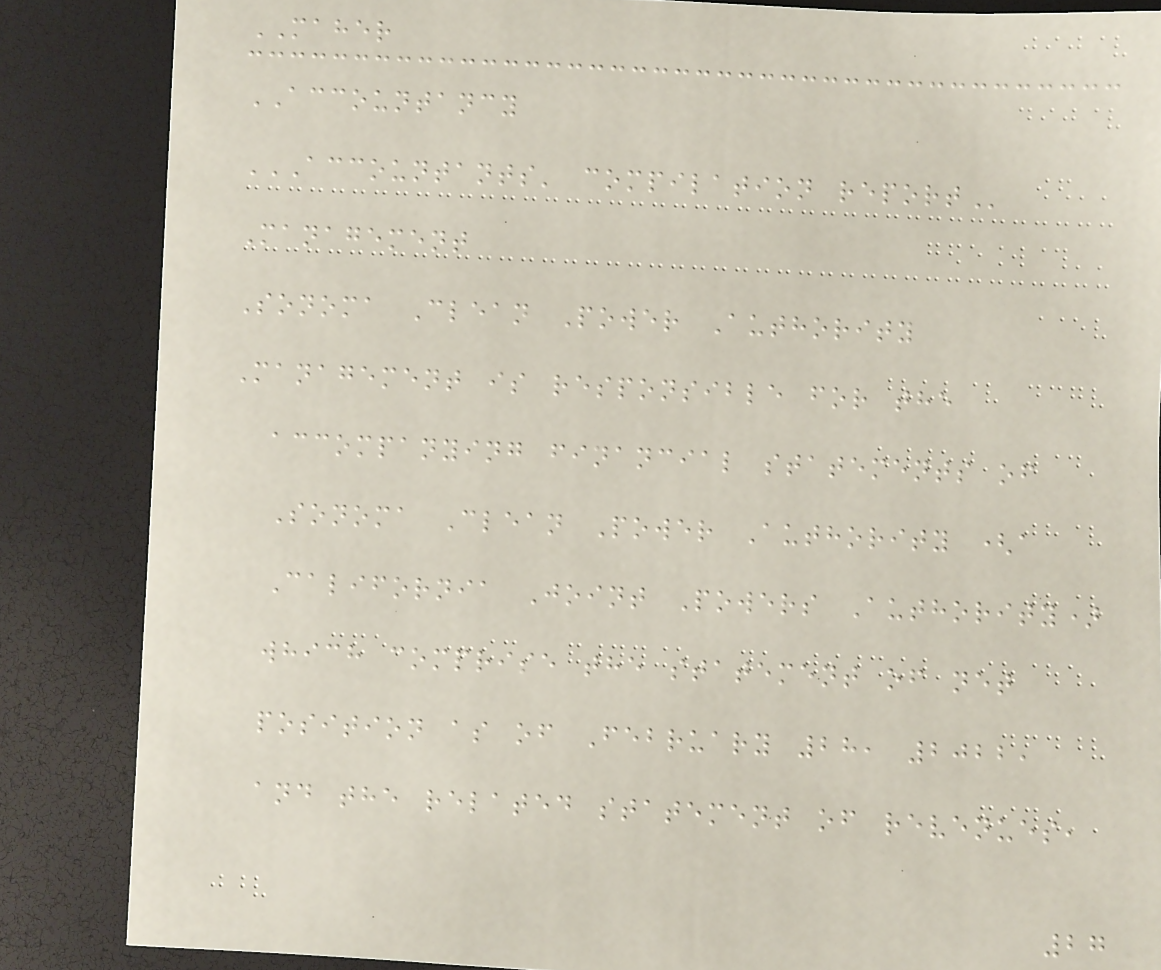MAHER
ACCOUNTANCY
ACCOUNTANTS' COMPILATION REPORT
Management
Sonoma Clean Power Authority
Management is responsible for the
accompanying financial statements of
Sonoma Clean Power Authority (a
California Joint Powers Authority)
which comprise the statement of net
position as of February 28, 2022,
and the related statement of revenues,
27
